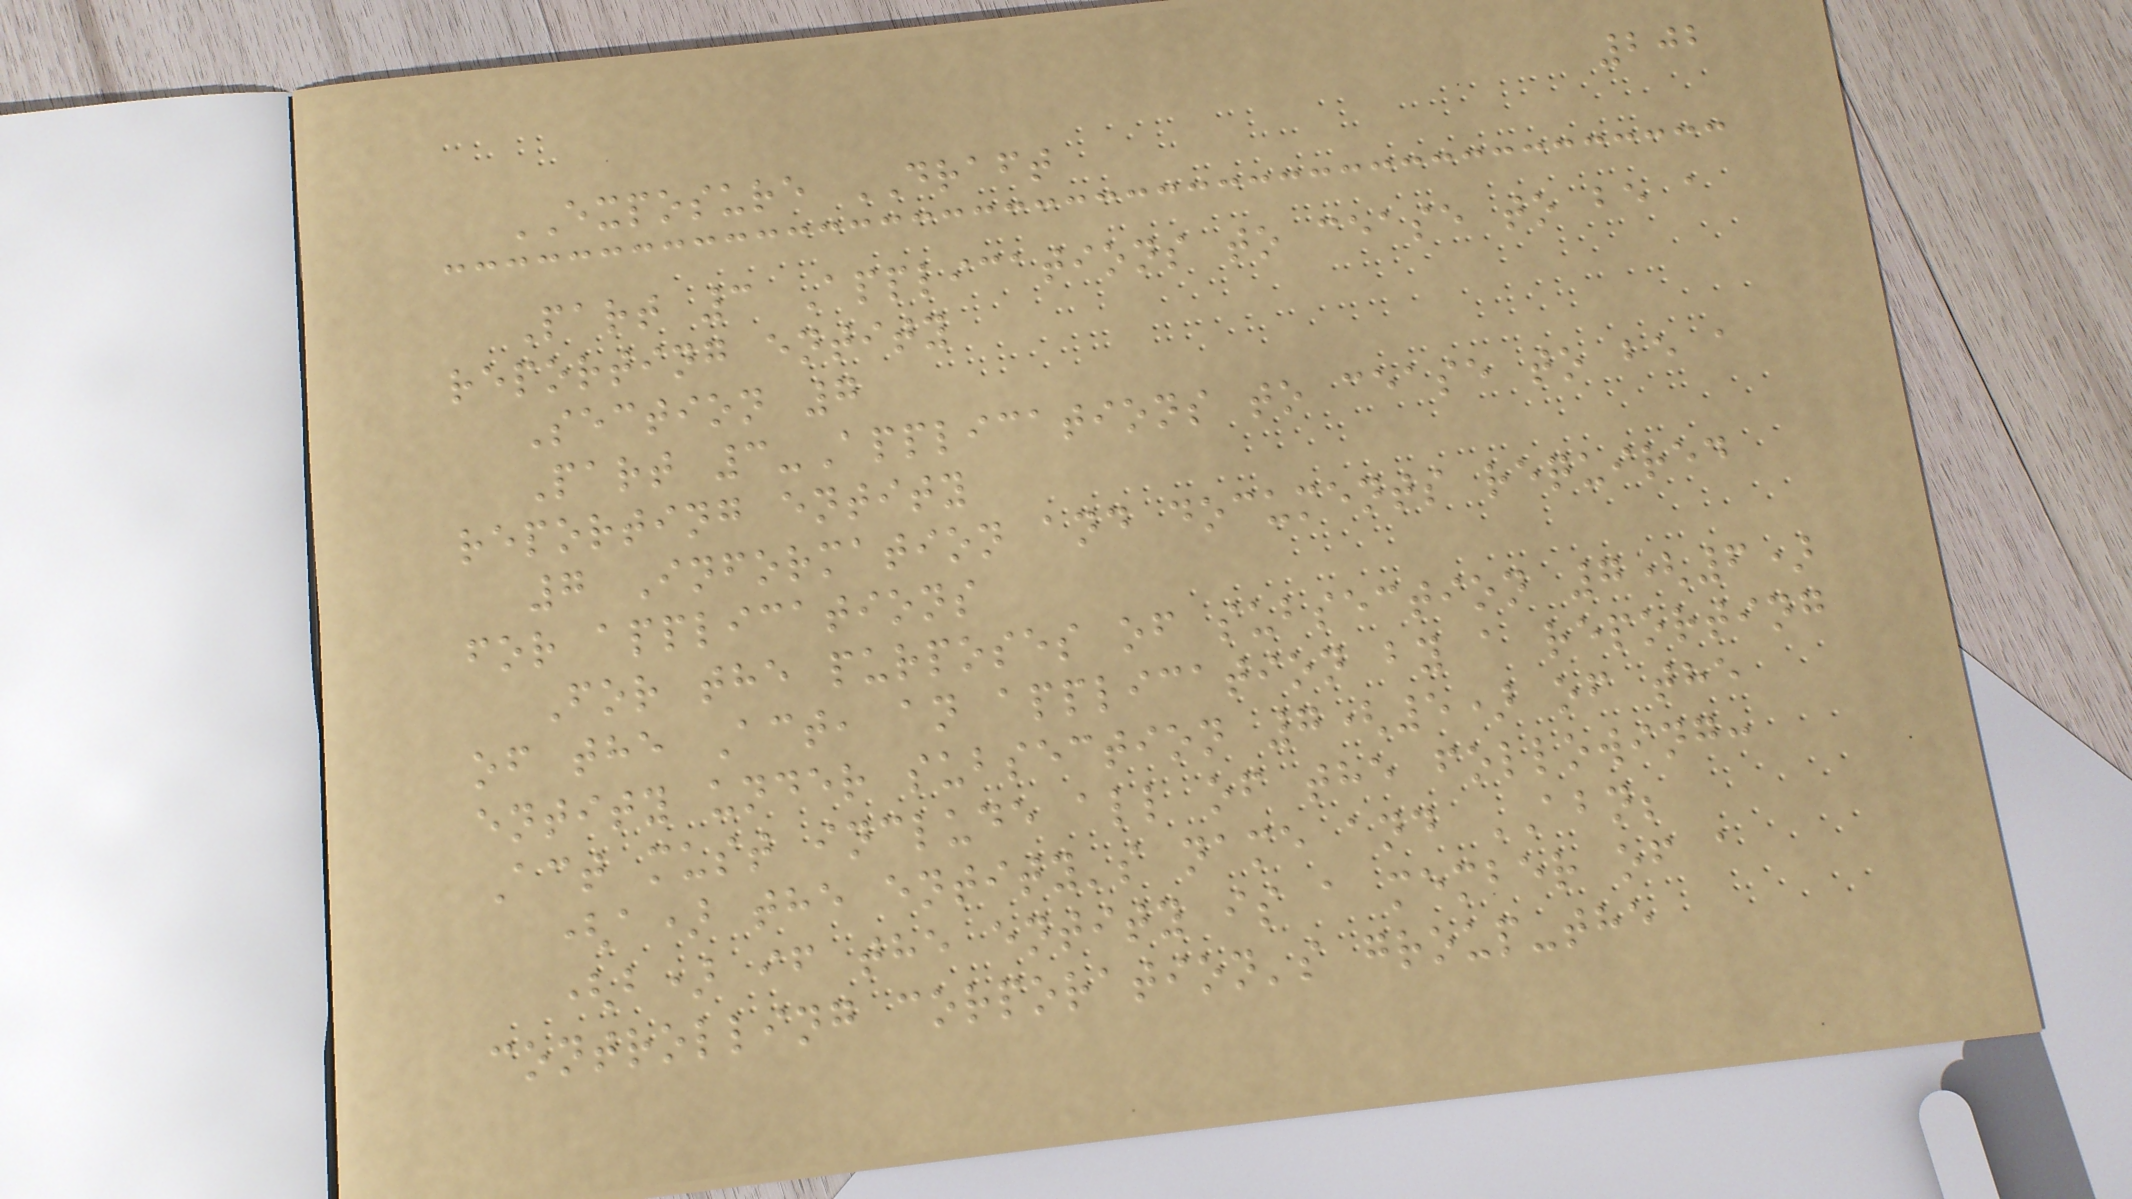202
EXPOSURE DRAFT
Part 3 Applications to cease to be a
reporting entity
Section 7
Part 3-Applications to cease to be a
reporting entity
7 Information and documents required
for applications
For the purposes of subsection 7(6)
of the Act, an application by a reporting
entity under subsection 7(5) of the
Act must include all of the following:
(a) the entity's name and ABN;
(b) if the entity is a member of a
controlling corporation's group-the
